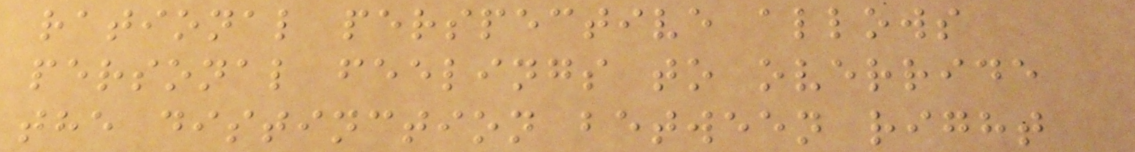rational perspective allows
personal feelings to override
the distinction between right
